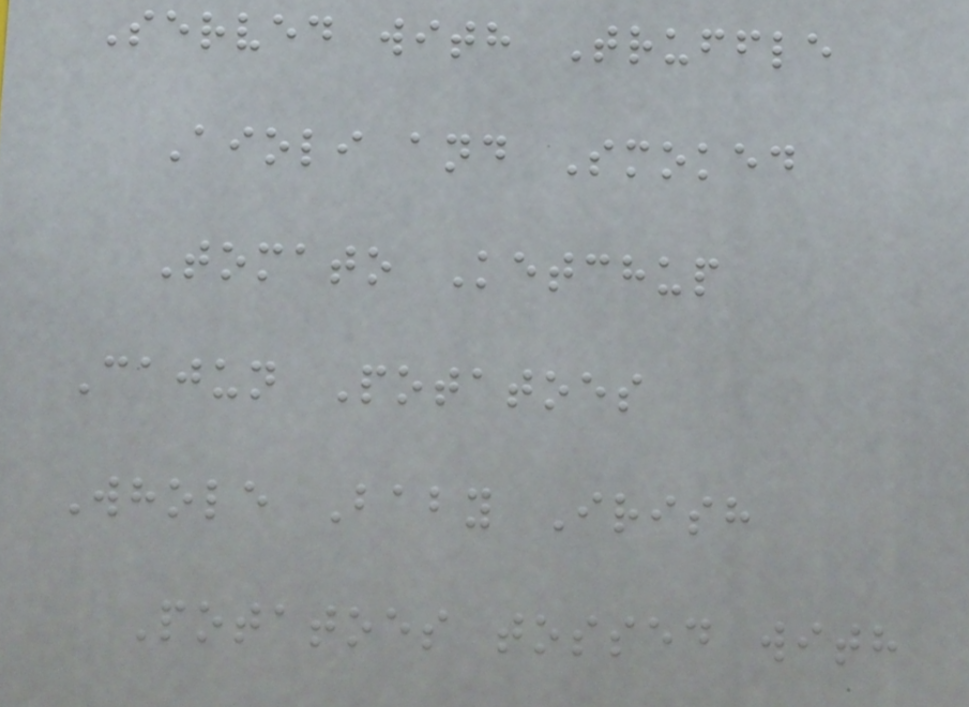Served with Truffle
Aioli and Smoked
Tomato Ketchup
Cajun Potatoes
Whole Baby Irish
Potatoes tossed with
